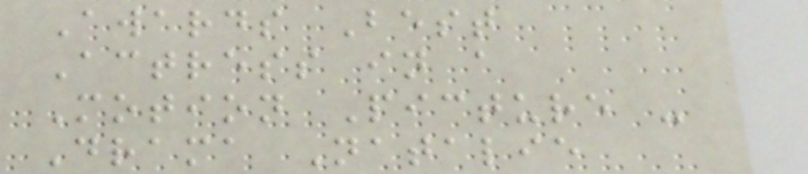Awards Best
Actress in a
Motion Picture -
Drama Natalie
